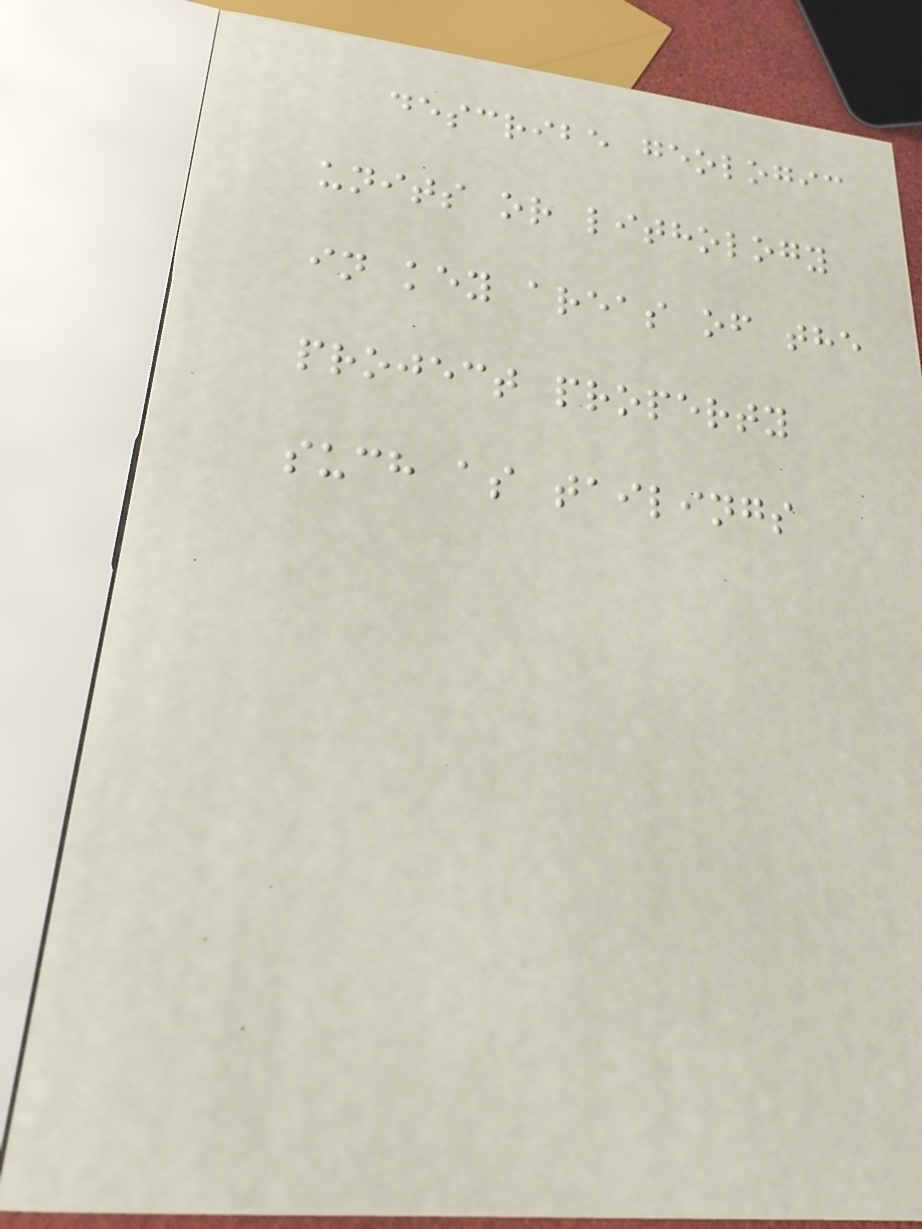describe geologic
units or lithology
in key areas of the
project property
such as tailings
